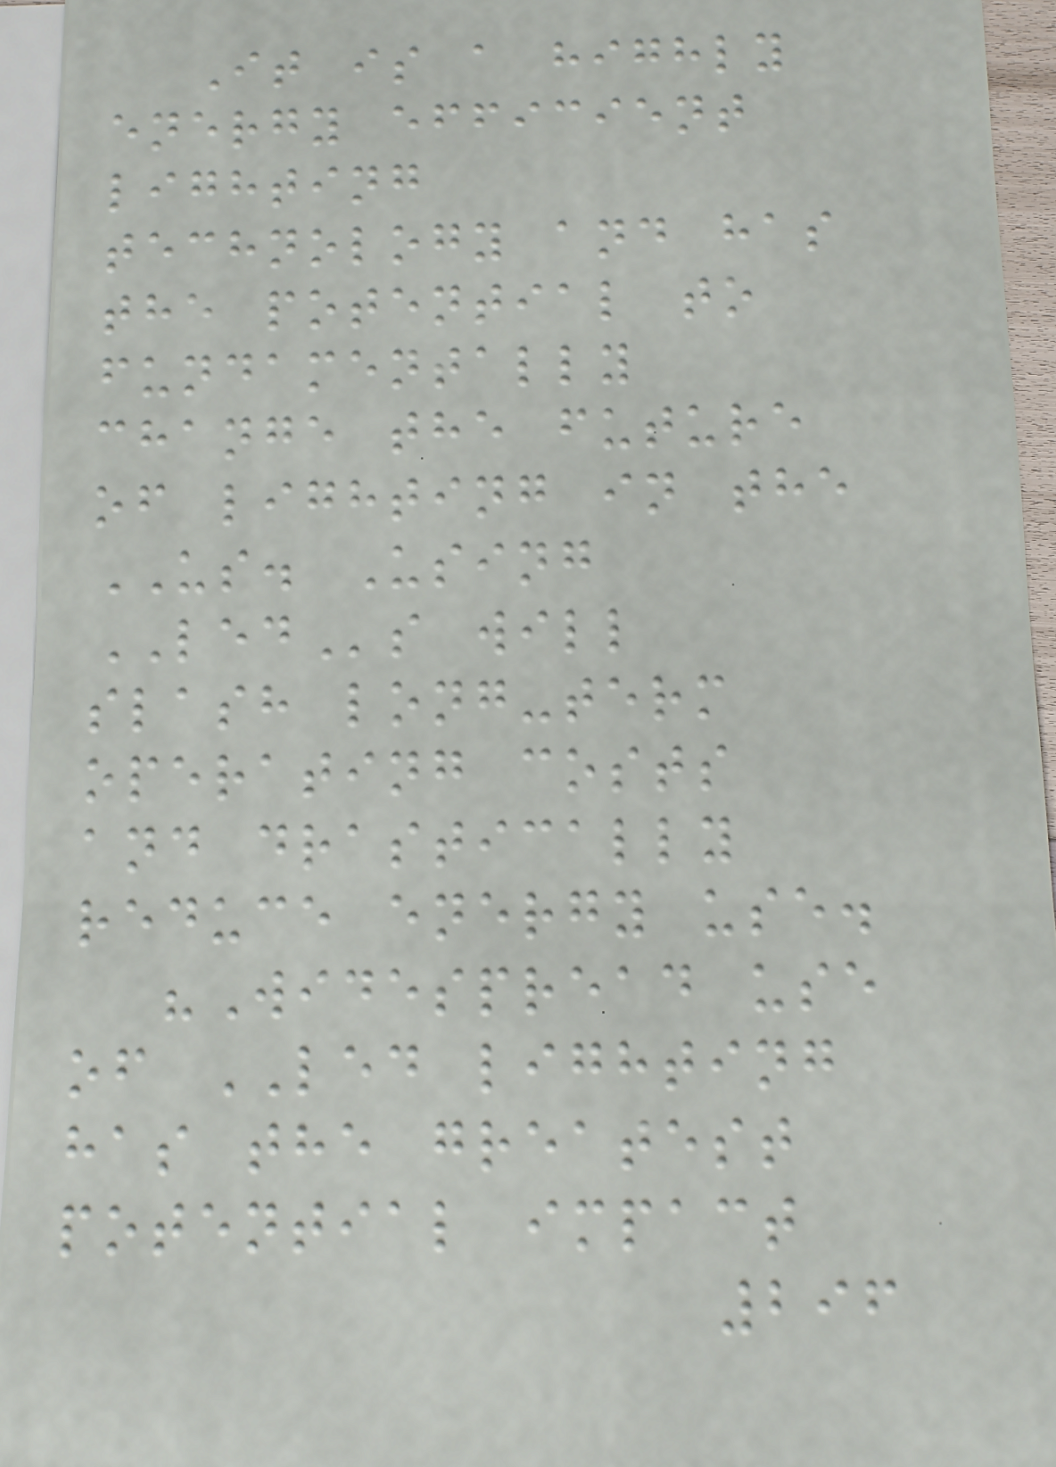It is a highly
energy efficient
lighting
technology and has
the potential to
fundamentally
change the future
of lighting in the
US. Using
LEDs will
slash long-term
operating costs
and drastically
reduce energy use.
"Widespread use
of LED lighting
has the greatest
potential impact
296
